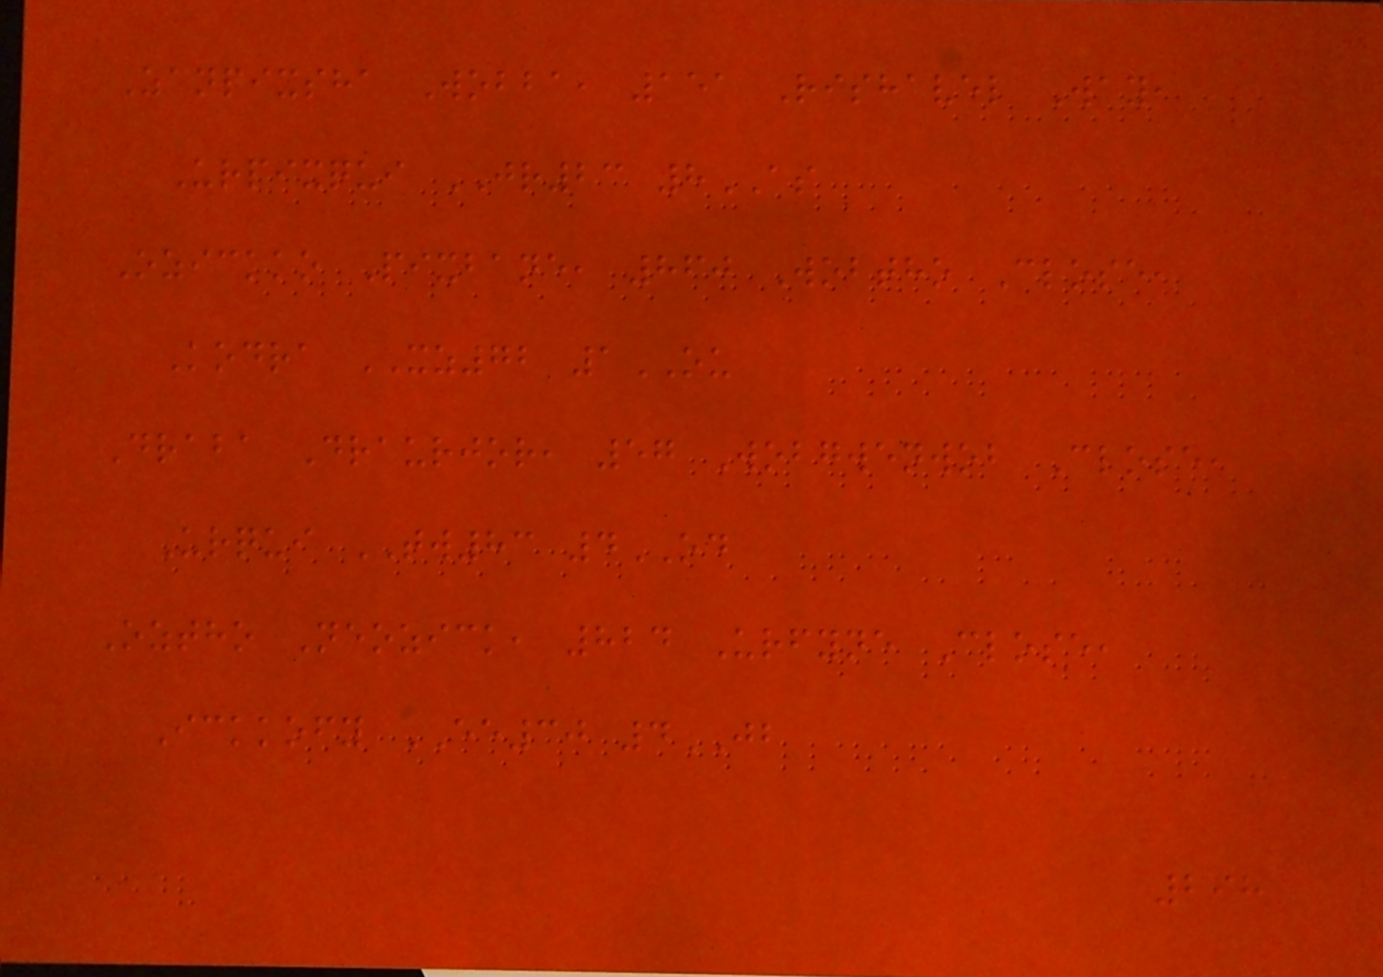Zanpixsha Wobba, 151 Rishavel Way,
Urpixqui JR23 8AS
Ozickko Pixbane, 860 Wobtho Close,
Kodra XZ72 1OU
Draba Draurjor, 57 Wobgwenwob Close,
Urqui TW83 4OD
Oztho Neozick, 824 Urfyne Close,
Ickkofy EE30 4JB
298
